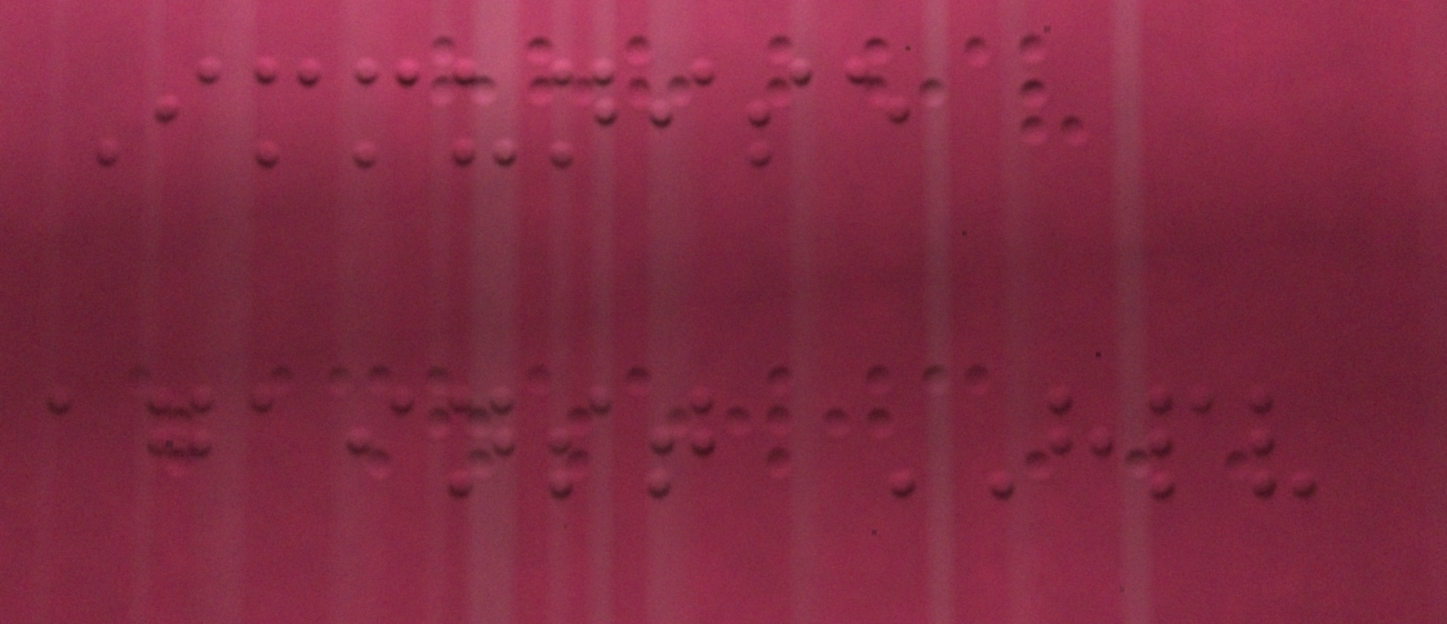Immunise
against HPV
